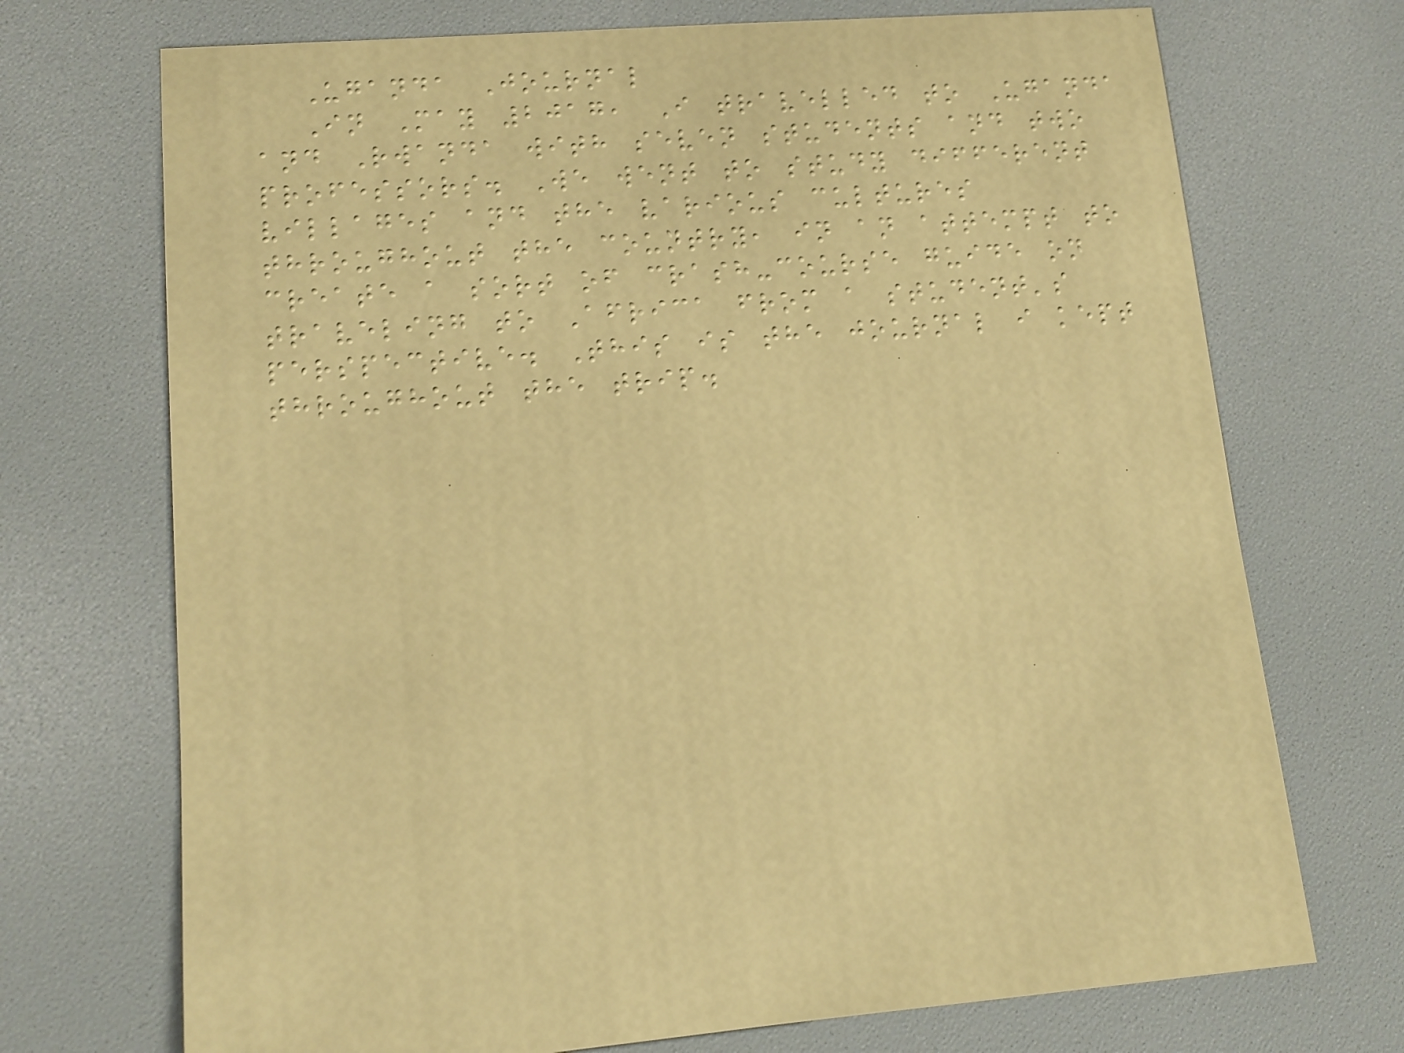Uganda Journal
In May 2017, I travelled to Uganda
and Rwanda with seven students and two
professors. We went to study different
villages and the various cultures
throughout the country, in an attempt to
create a sort of crash-course guide on
traveling to Africa from a student's
perspective. This is the journal i kept
throughout the trip.
